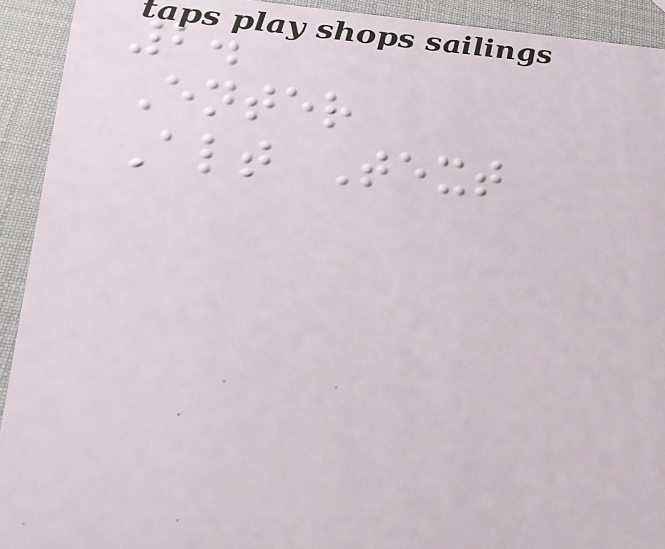2.
Enter
Alt Text
